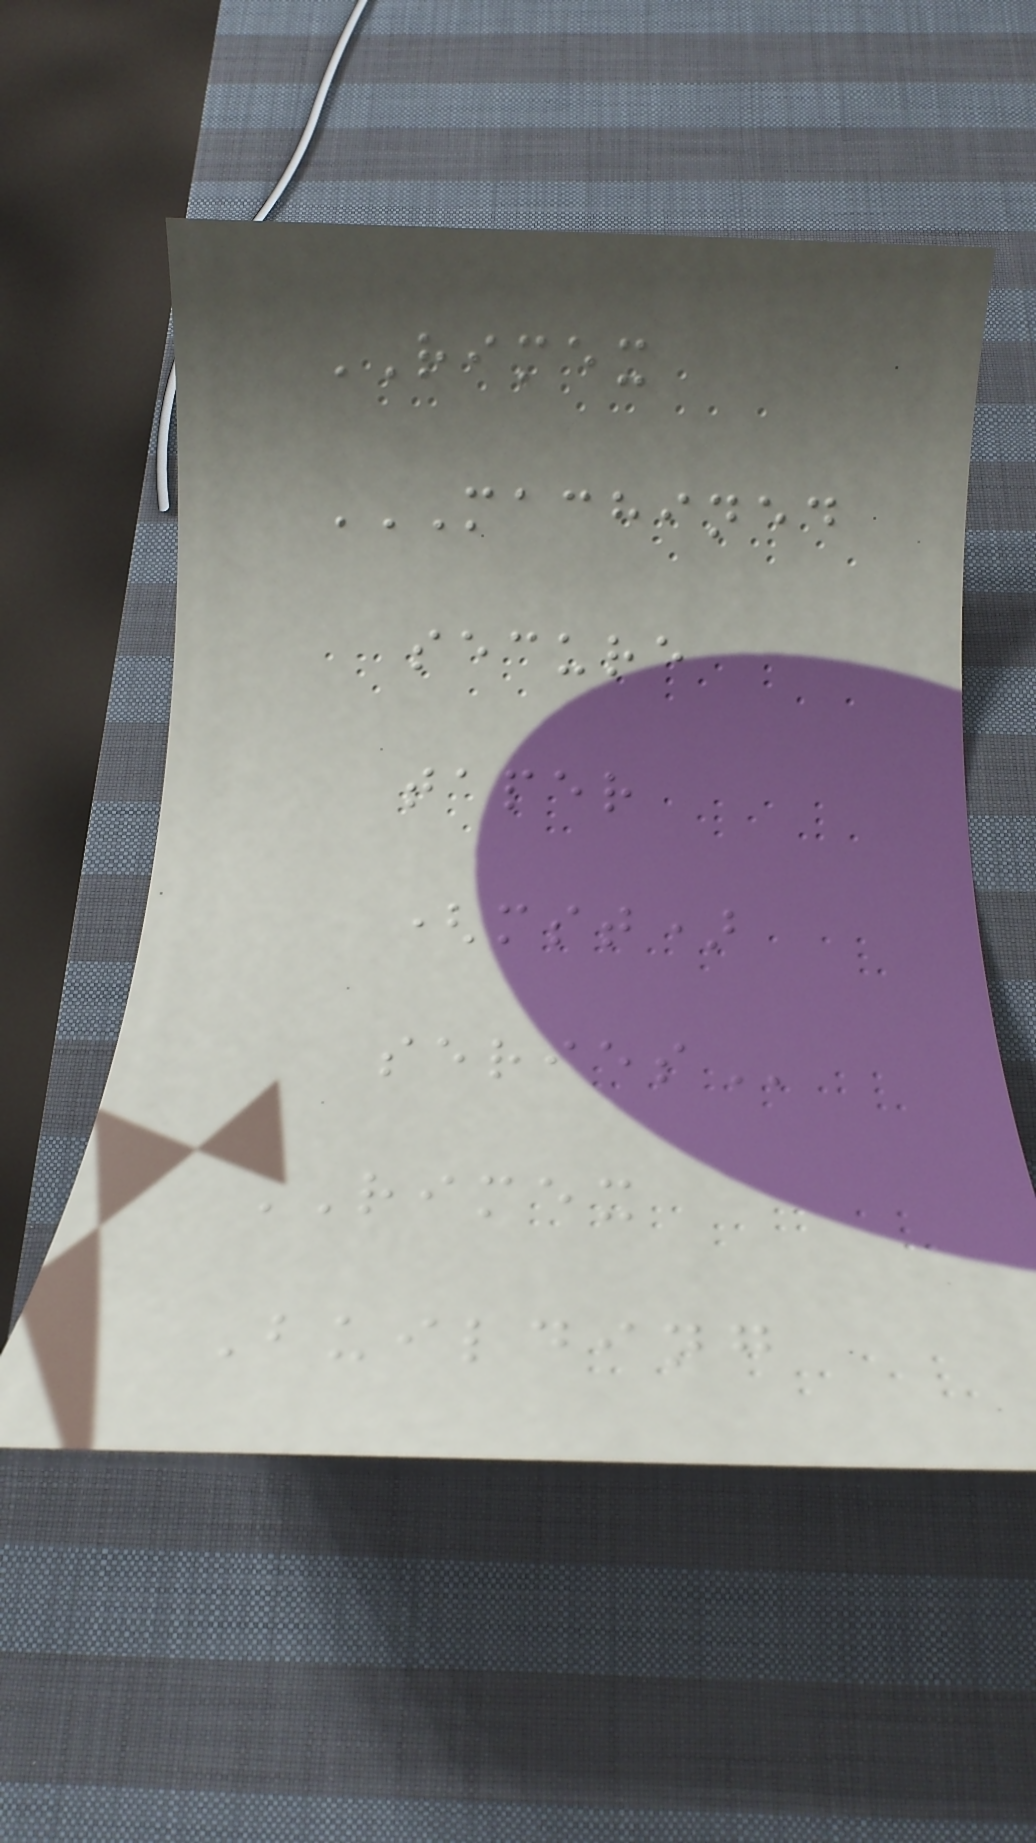RIMEX
MACHINED
SECURE
TAPER
(MST)
SERIES
RIMEX
Building
